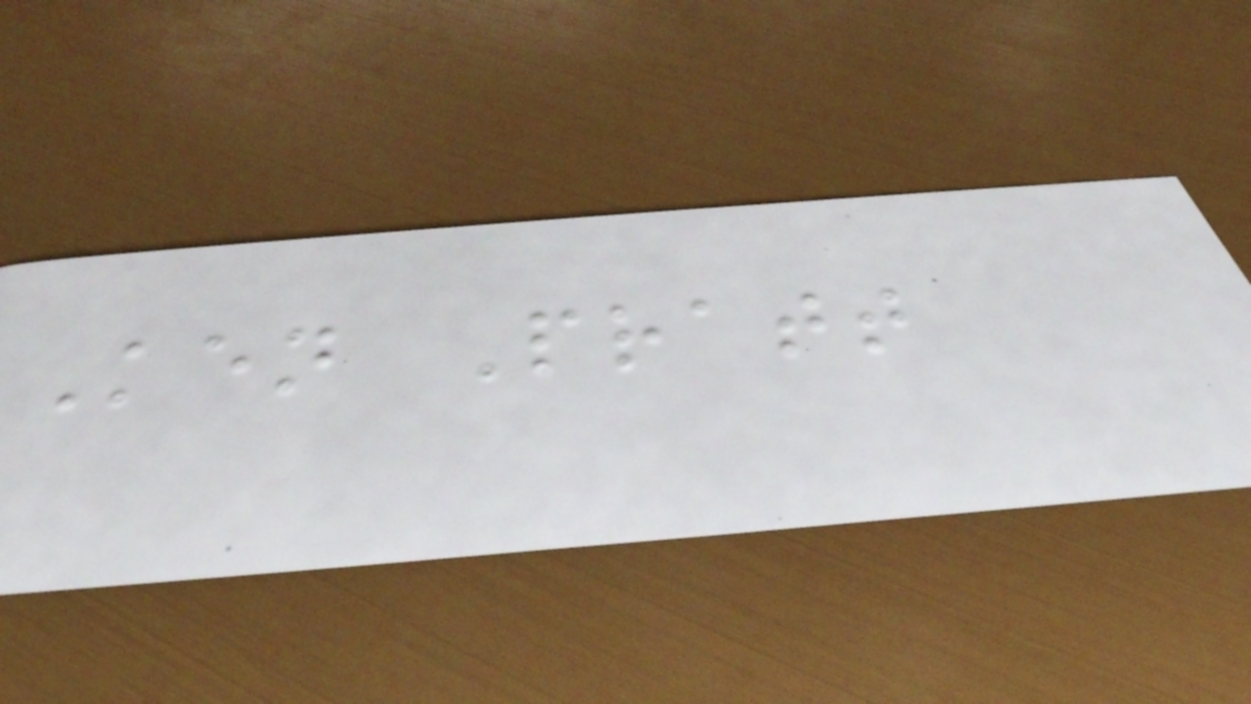Ken Pratt
